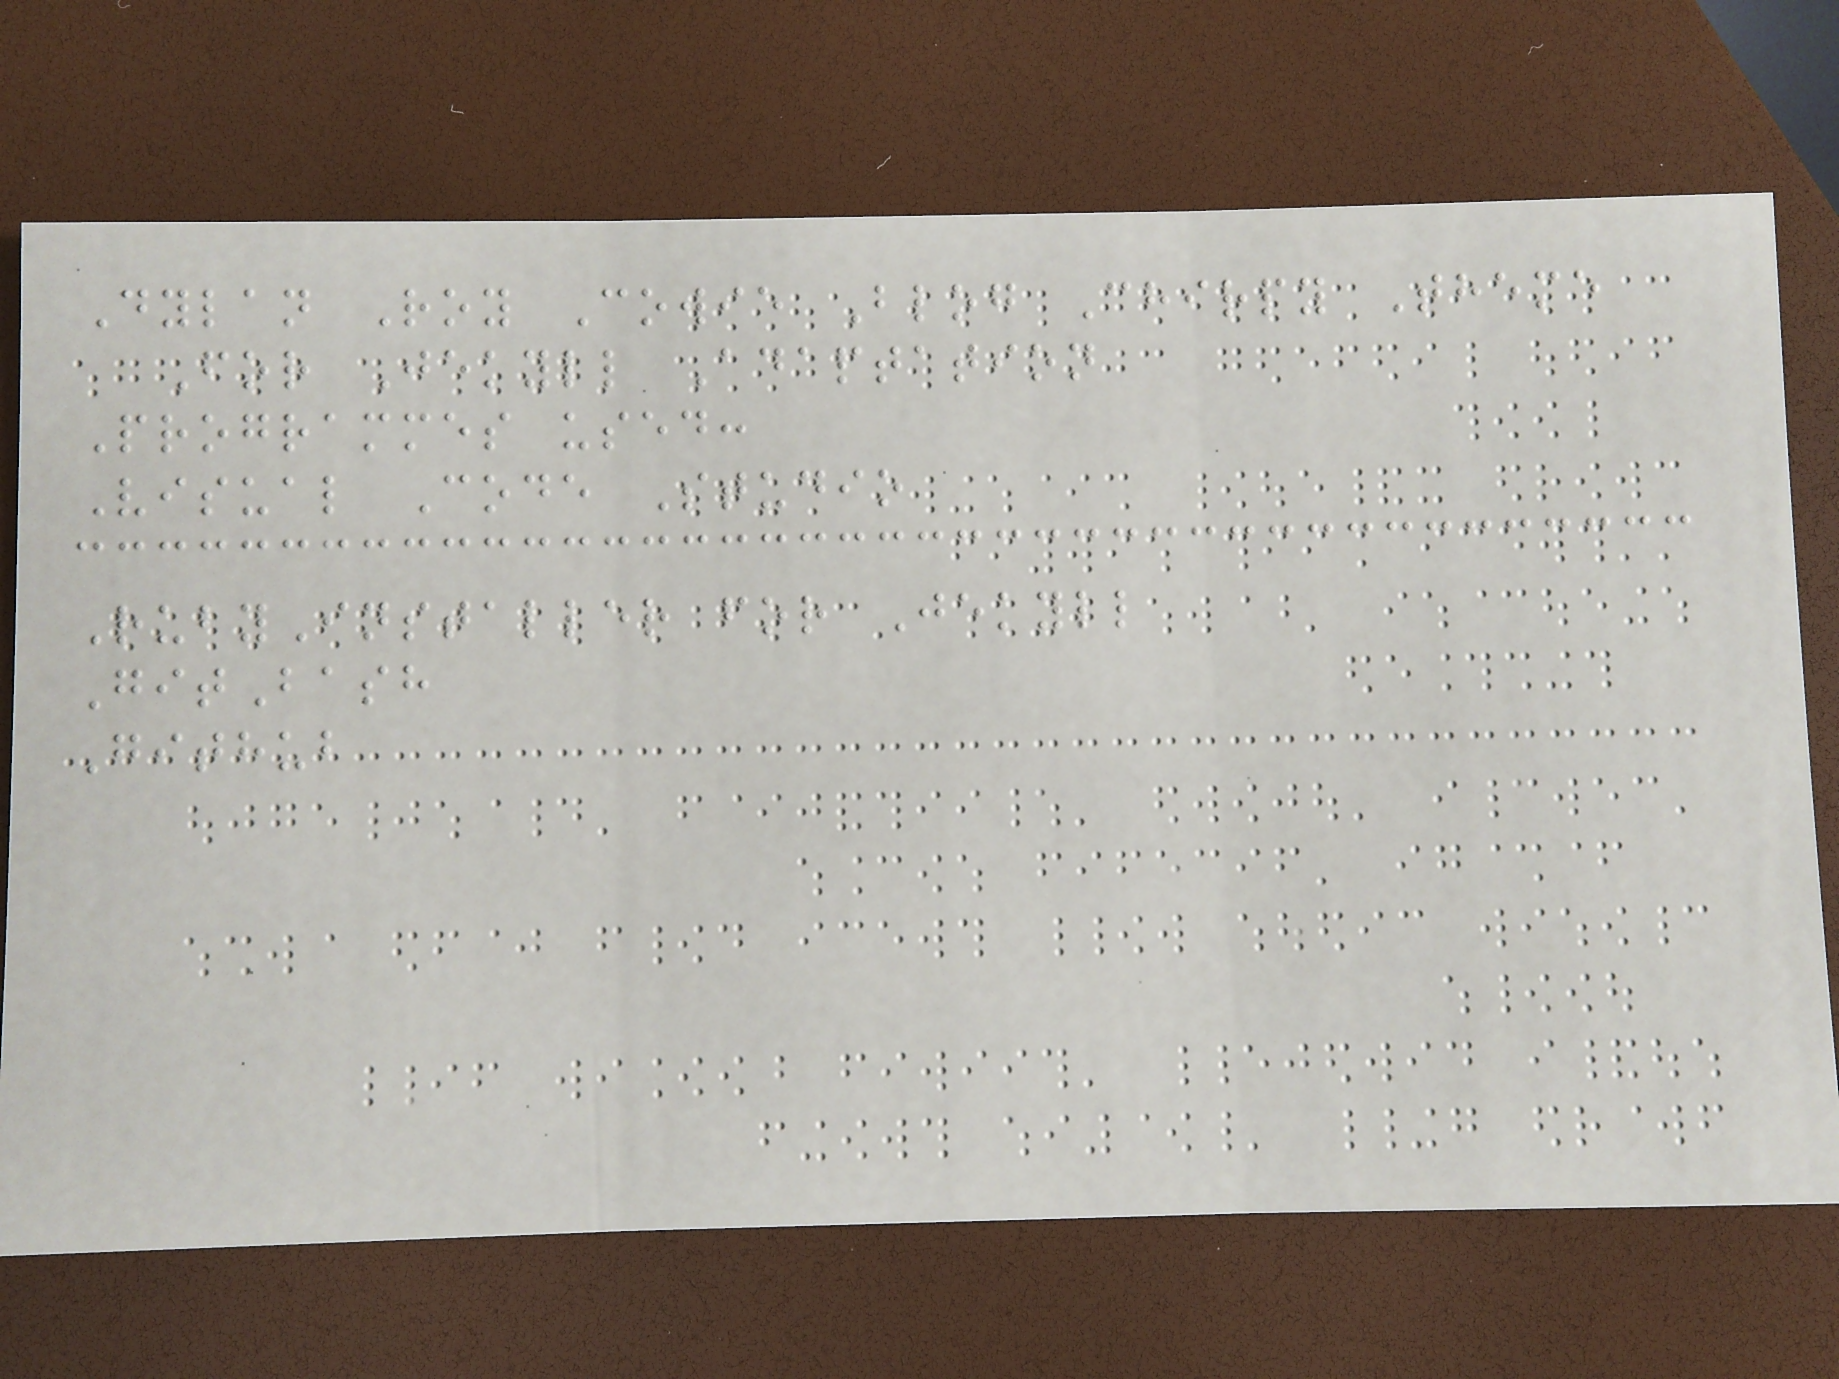Dylan Roy Cowie Blog Chirpy Theme
For Jekyll Adaptation
Programmes used:
Visual Code Studio
RubyInstaller for Jekyll
GitBash
Github
